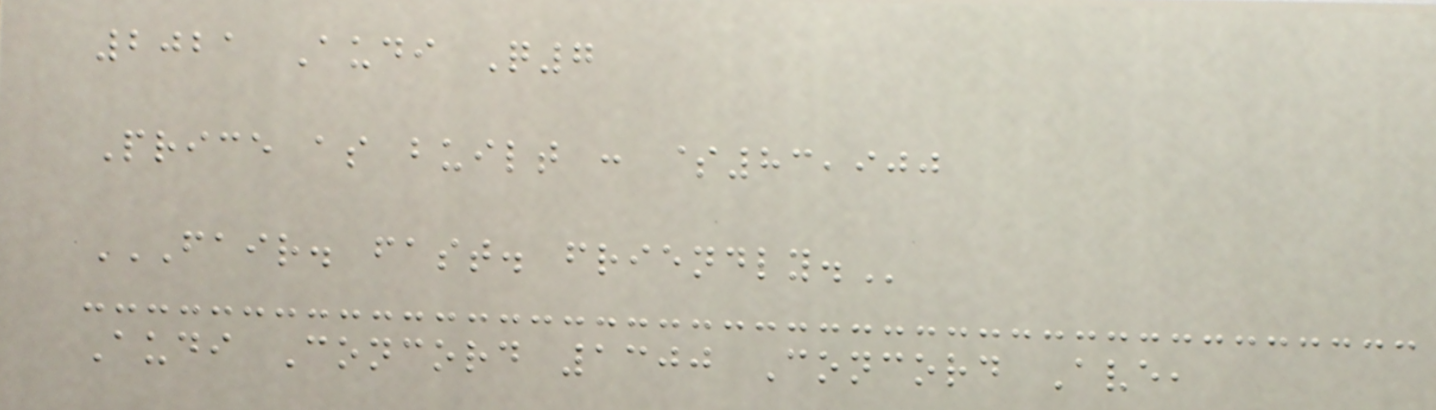2021 Audi Q7
Price as built : $83,900
FAIR. FAST. FRIENDLY.
Audi Concord 1300 Concord Ave,
